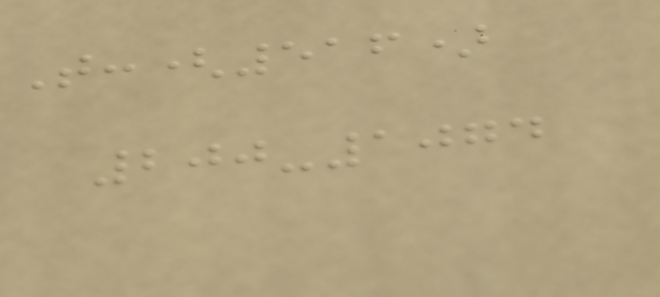T:(516)
200-1074
